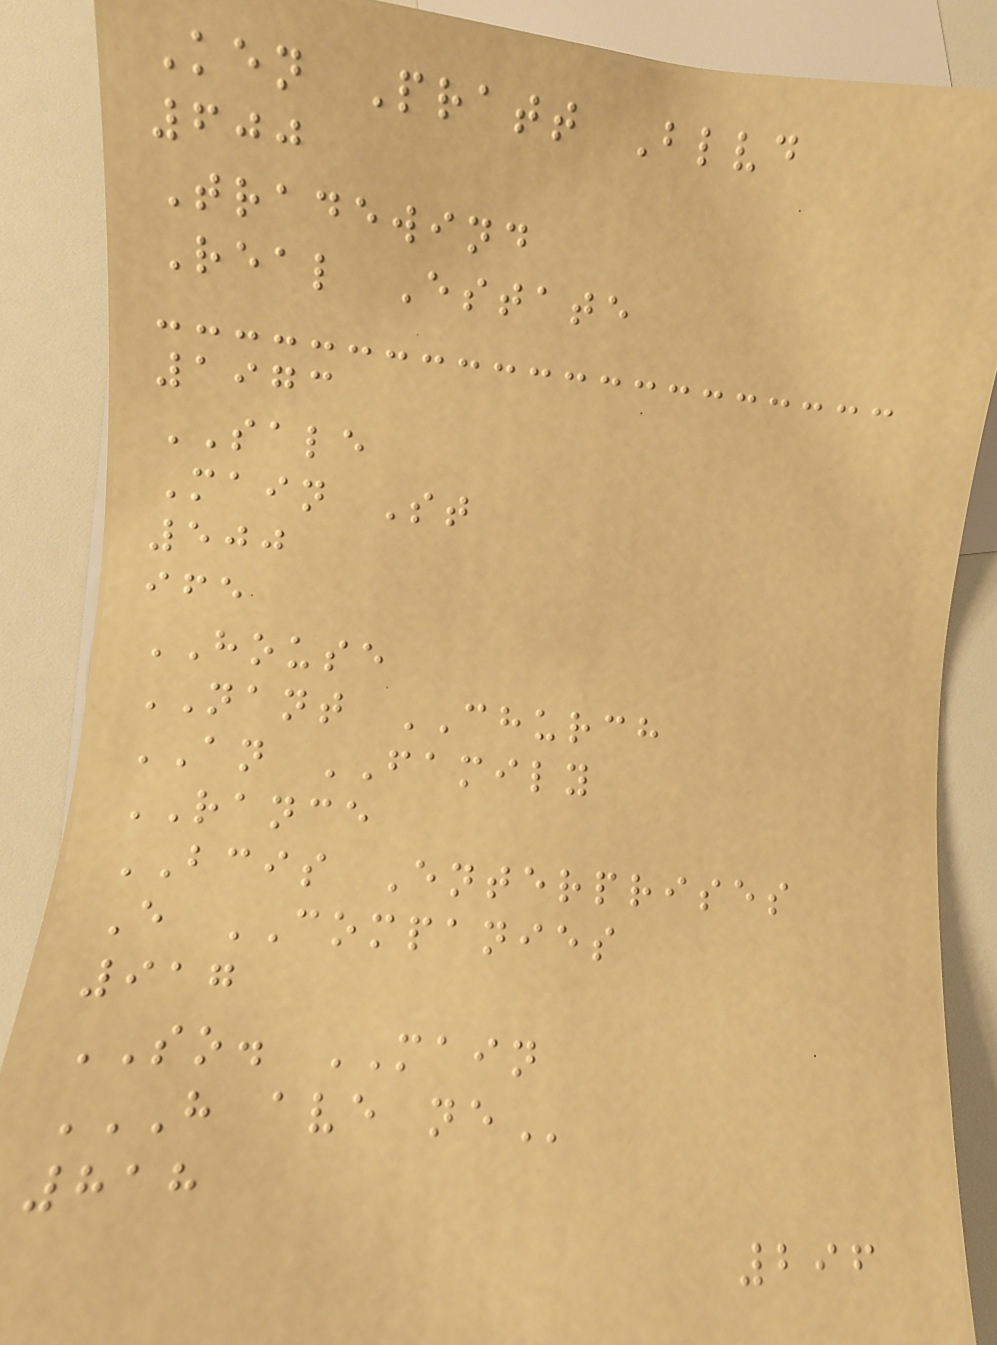Ken Pratt Blvd
600
Tradewind
Real Estate
1973
SALE
Main St
500
ife
HOUSE
NANT CHURCH
AN FAMILY
RANCE
BCIS Enterprises
E COMPANIES
917
SO. MAIN
H AVE NE
818
296
